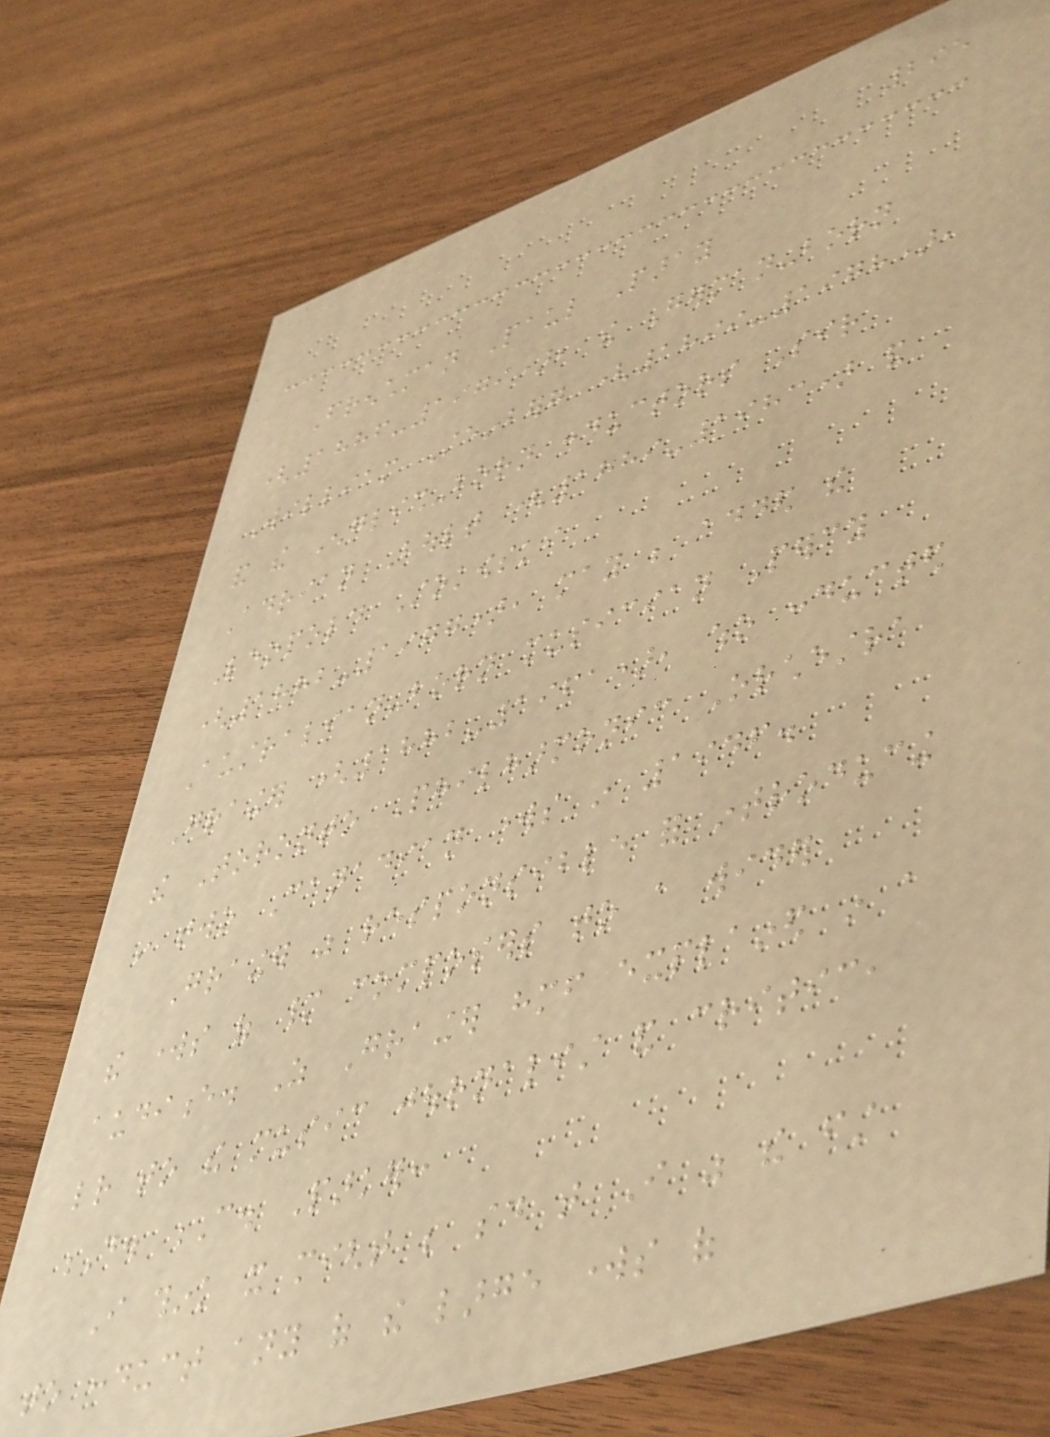295
Frenchman Paul Paray
(1886-1979), the German-born
William Steinberg (1899-1978),
and the English-born conductors Sir
Adrian Boult (1889-1983) and
Leopold Stokowski
(1882-1977), may be added the
Australian-born musician Percy
Grainger (1882-1961), who conducted
the Toronto Philharmonic Orchestra
in two Canadian works in 1946.
Grainger was responsible for introducing
the works of many composers to a wider
audience. As Grainger himself explained in a
letter to the music journalist and critic,
D. C. Parker:
I think it might be said that I was the first
to conduct any of the large works of
